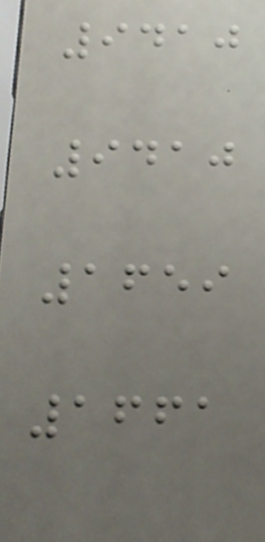9410
9410
1659
1661
